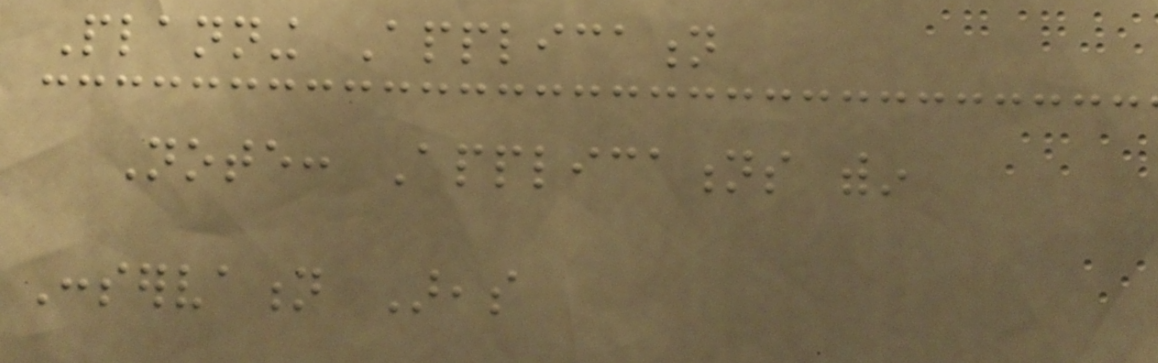Planning Application
Note: Applications within
Conservation Areas
